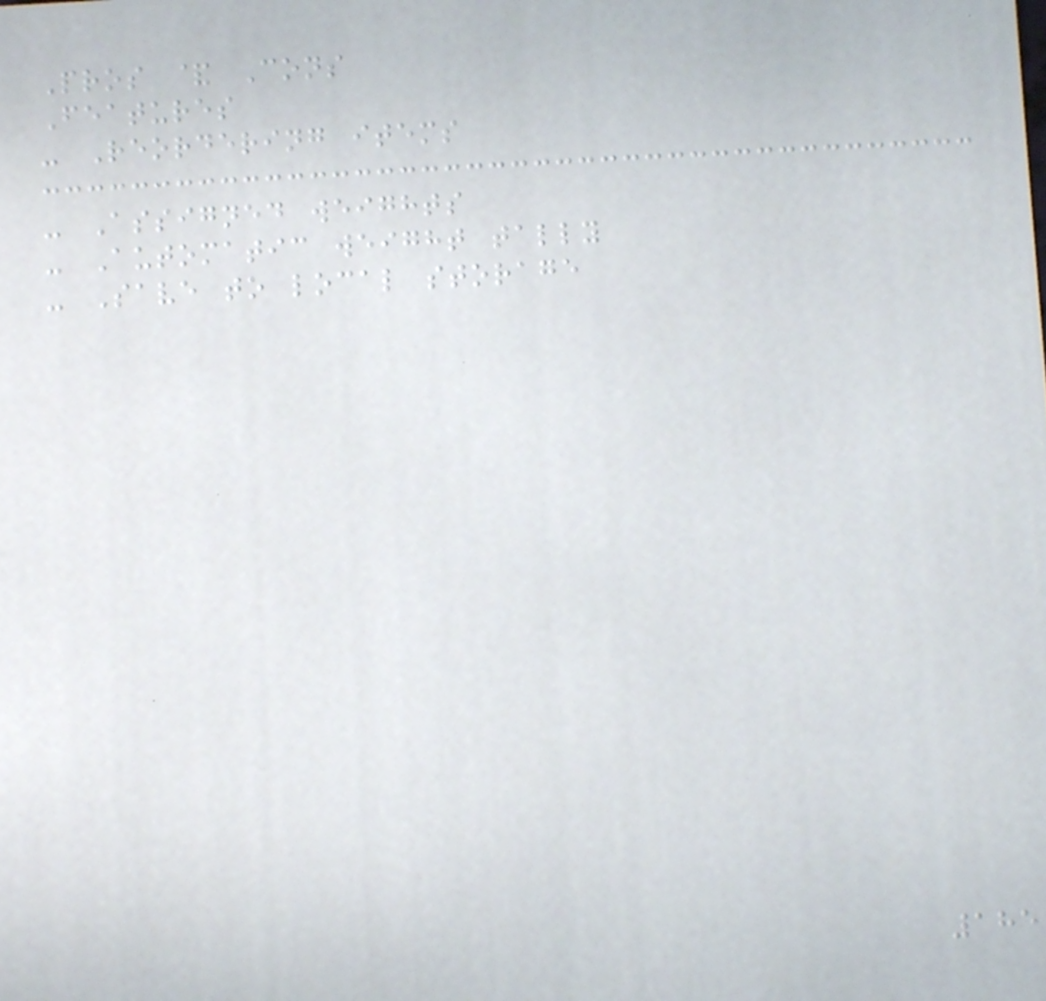Pros & Cons
Features
- Reordering items
- Assigned weights
- Automatic weight tally
- Save to local storage
185
